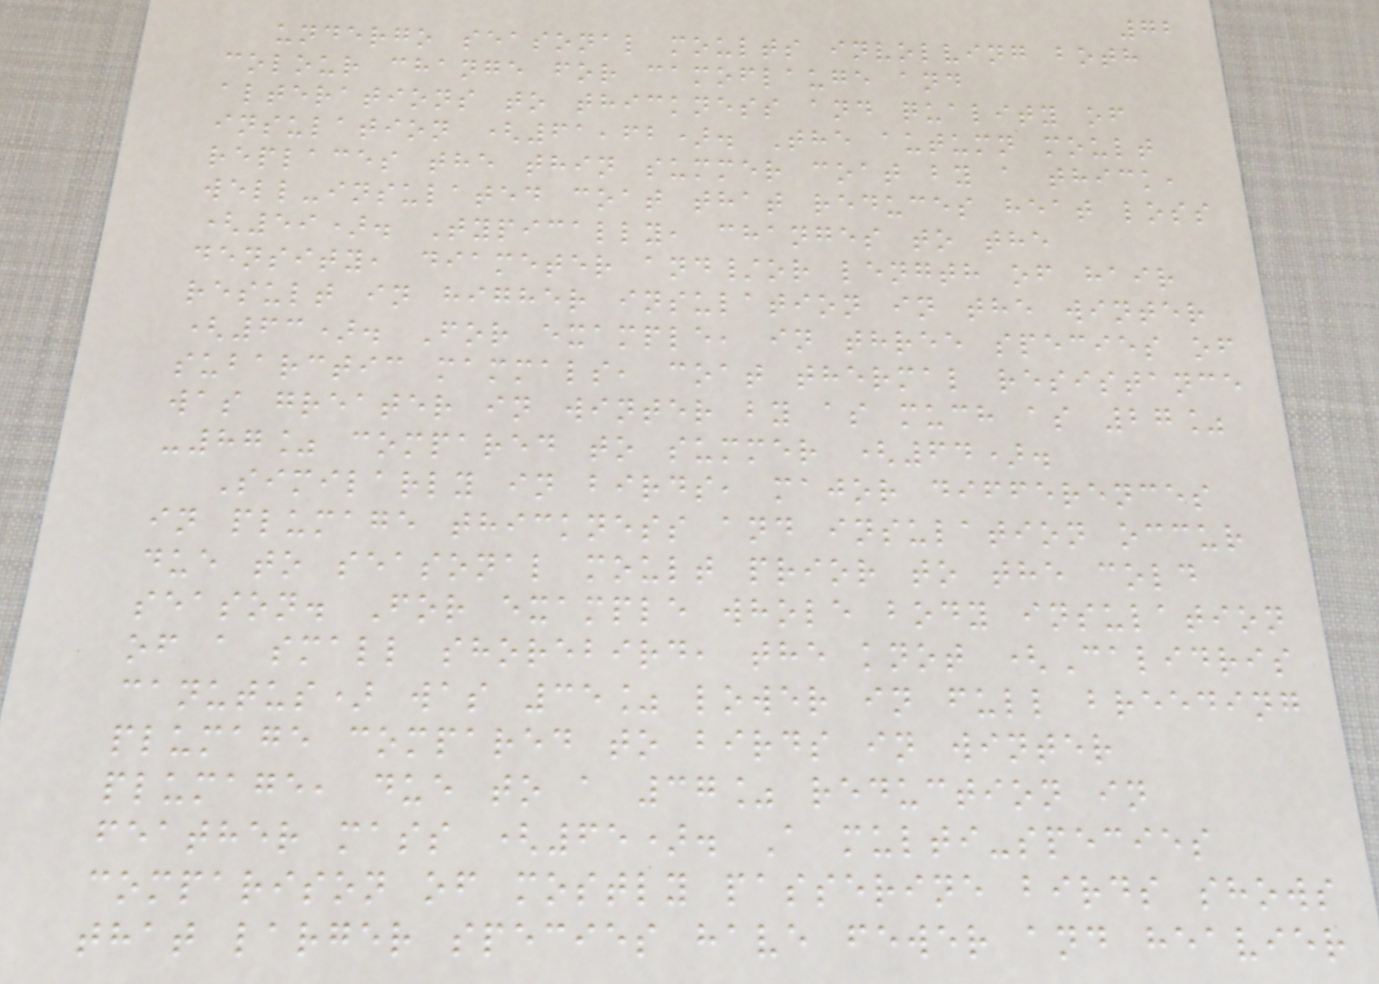72
undergo seasonal moults involving both
colour change for camoflauge and
alterations to thickness and quality of
insulation (61,62). The autumn moult
replaces the thin summer coat by a thick,
well-insulated coat that reduces heat loss
(59). Typically, changes to the
density, diameter and/or length of hair
result in higher insulation in the winter
(63). For example, in three species of
subarctic mammals, coat thermal resistance
was greater in winter by as much as 27%
-87% compared to summer (64).
Similarly in birds, major differences
in plumage thickness and insulation occur
due to seasonal moult prior to the cold
season. For example whole body insulation
of a small shorebird, the knot (Calidris
canutus) was 35% lower in full breeding
plumage compared to birds in winter
plumage, due to a 37% reduction in
feather mass (65). A multi-species
comparison of mostly passerine birds shows
that larger species have fewer and heavier
